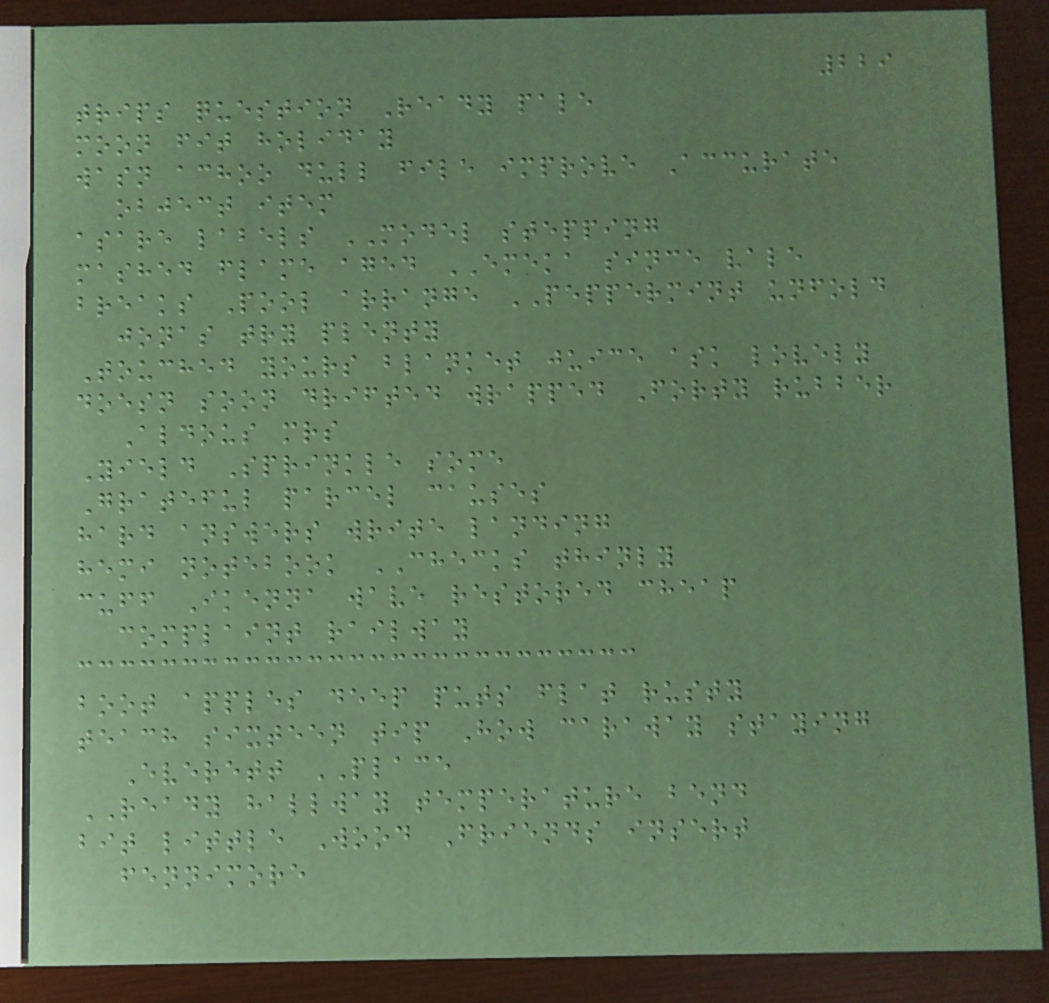229
trips question Ready pale
moon fit holiday
wasn achoo dull file improve Accurate
object item
asare labels MODEL stepping
mashed flame aged EMEKA since vale
breaks Pool arrange PEPPERMINT unfold
jonas try plenty
Touched yours blanket juice ask lovely
doesn soon drifted wrapped Forty rubber
Aldous mrs
Yield Sprinkle some
Grateful parcel causes
hard answers write landing
hemi notebook CHECKS thinly
cuff Ikenna wave restored cheap
complaint railway
boot apples deep puts flat rusty
teach sixteen tip How caraway staying
Everett PLACE
READY hallway temperature bend
bit little Wood Friends insert
fennimore
